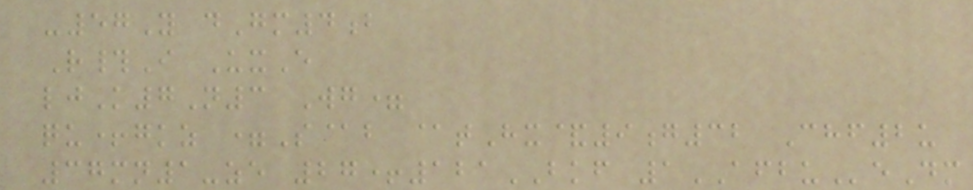-57Y dGm4b
R#I UxE
ljK7N3 Wg=
qu+gkz =S@b @tHx&9g32 Chf2u
37mn1-ze 27+121BKF 1AFBUeDm
